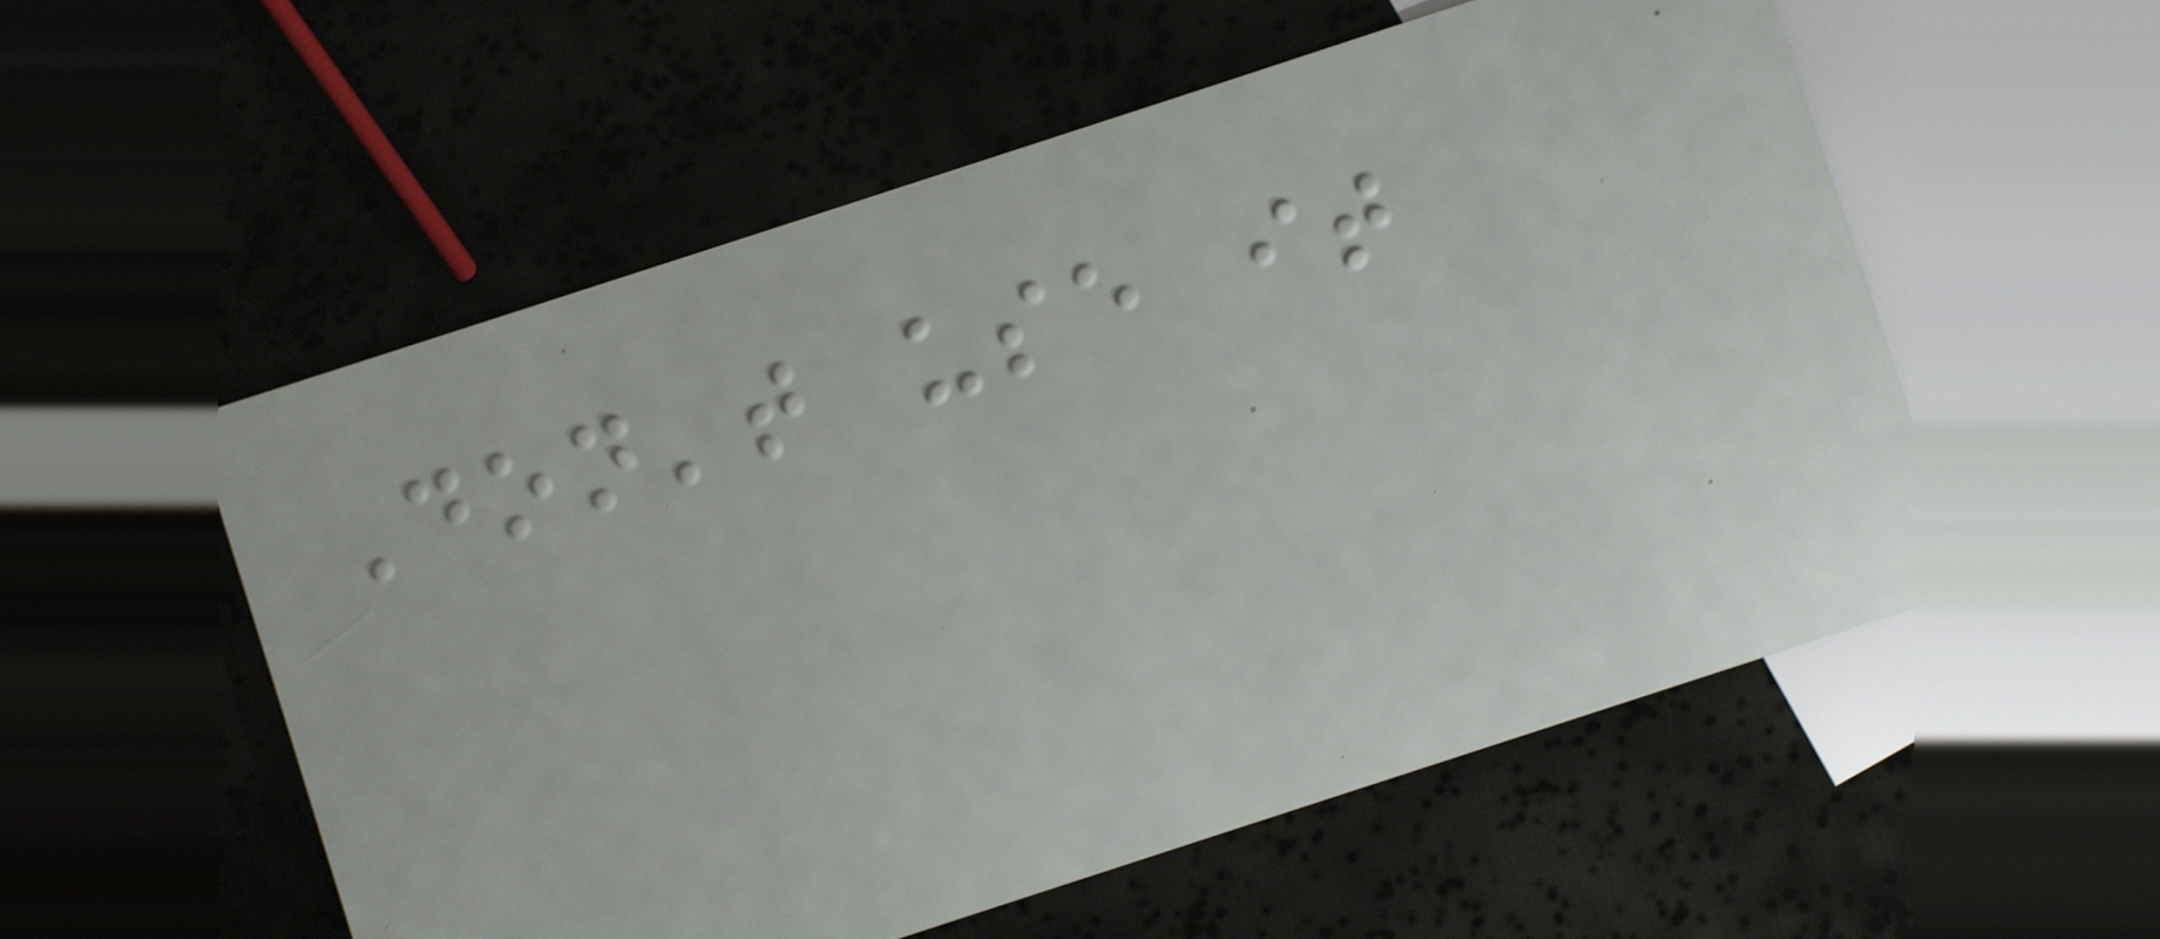Don't use it
